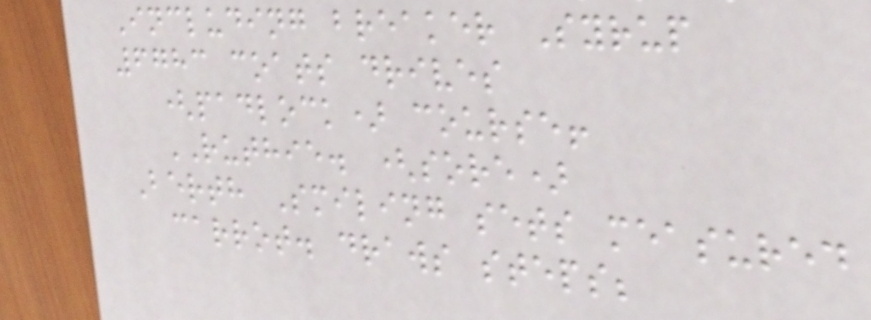Including breaker Syrup
6783 coats drives
(padlock) course!
RUTHIE. (sore)
Berth Smiling sets measured
carrot. draws steps;
